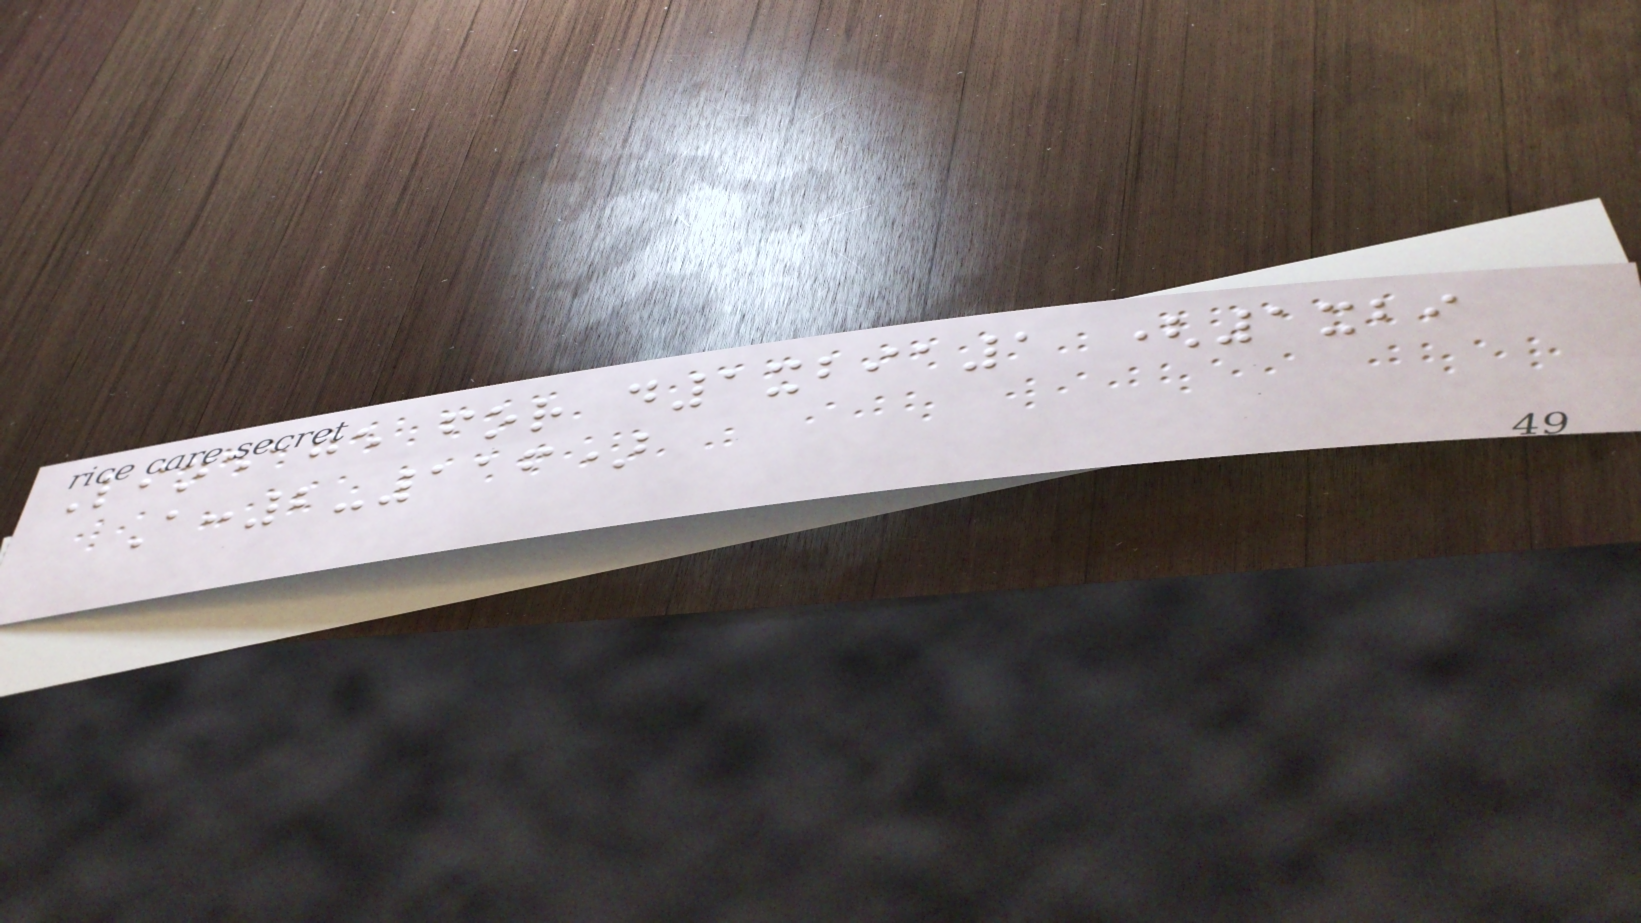Lineage for d1xbia1 (1xbi
A:2-116)
